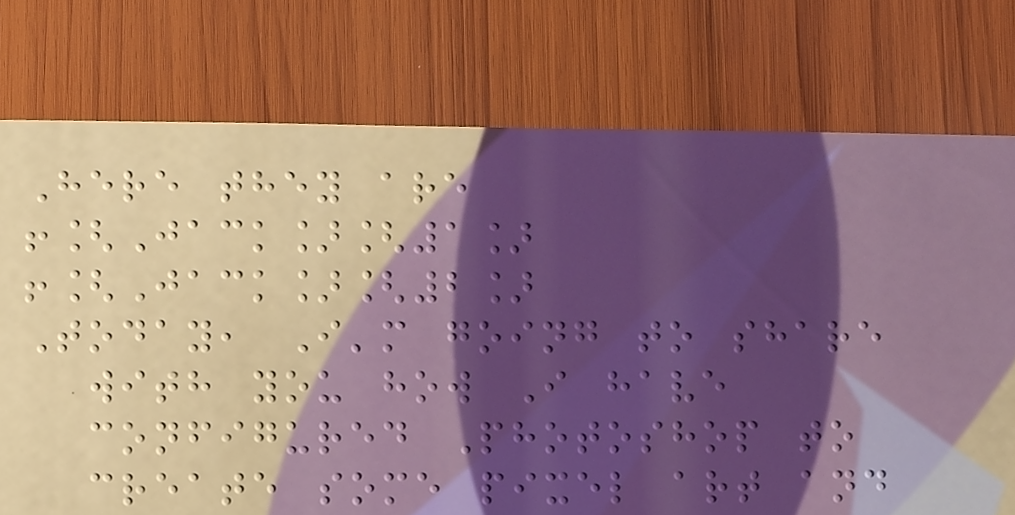Here they are
![Jack][1]
![Jack][2]
Today, I'm going to share
with you how I have
configured Photoshop to
create some pixel art and
